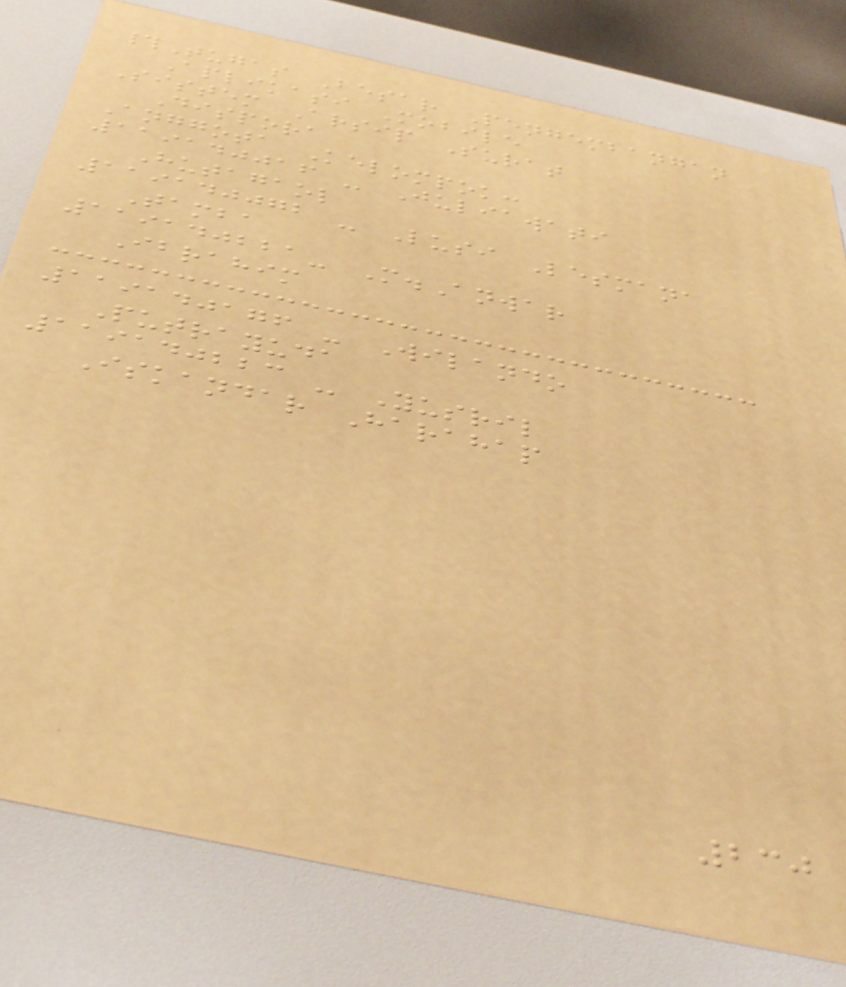#Tugas Besar Pengembangan
Aplikasi Mobile
Sistem Arsip Surat
Dispora
Anggota Kelompok:
119140016 - Juliawati
Hutagaol
119140072 - Lusi Lesmana
Tamba
119140221- M.Anwar
Ibrahim
119140176 - Wilando
Putrayuda
119140223 - Yusril
Iskandar Harahap
230
